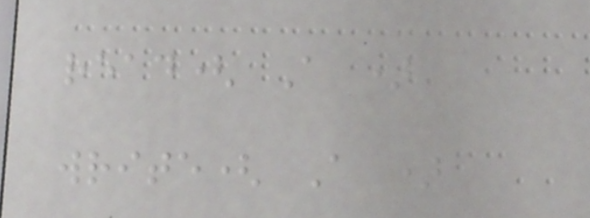read( A )
write( A )
